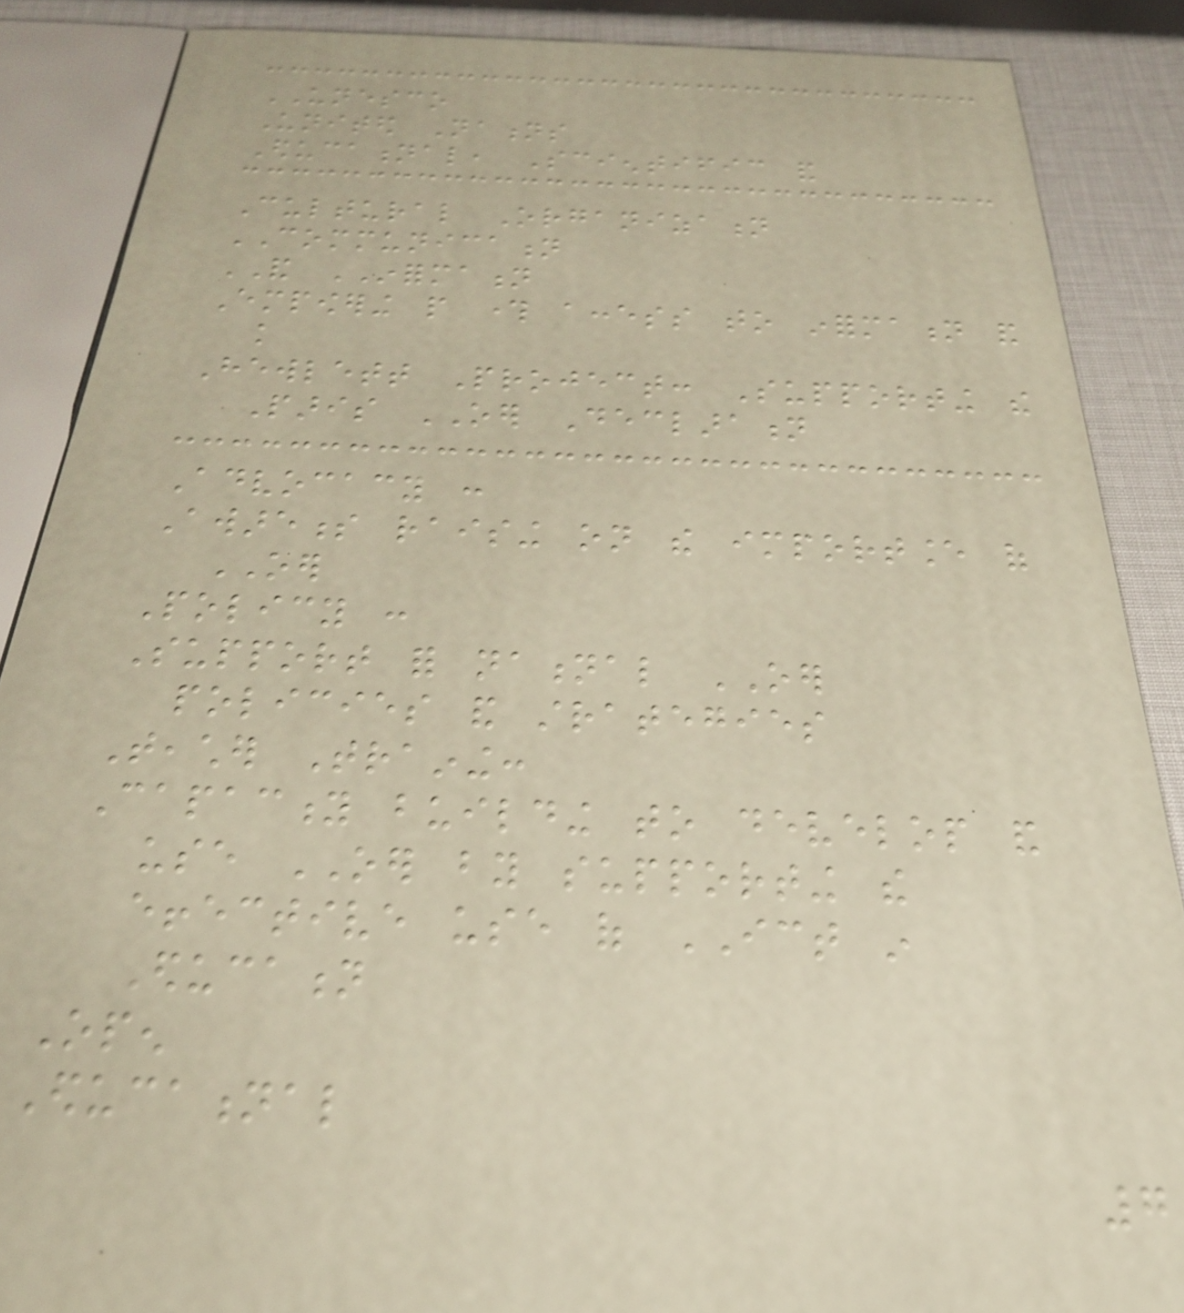UNESCO
United Nations
Educational, Scientific and
Cultural Organization
COMMUNICATION
AND INFORMATION
Empowering people through access to information and
knowledge
Hewlett Project: Supporting the
Paris OER Declaration
Advocacy :
Awareness raising on the importance of
OER
Policy :
Support for national OER
policies and strategies
Teacher Training:
Capacity building to develop and
use OER by supporting the
effective use of ICT in
Education
Open
Educational
7
